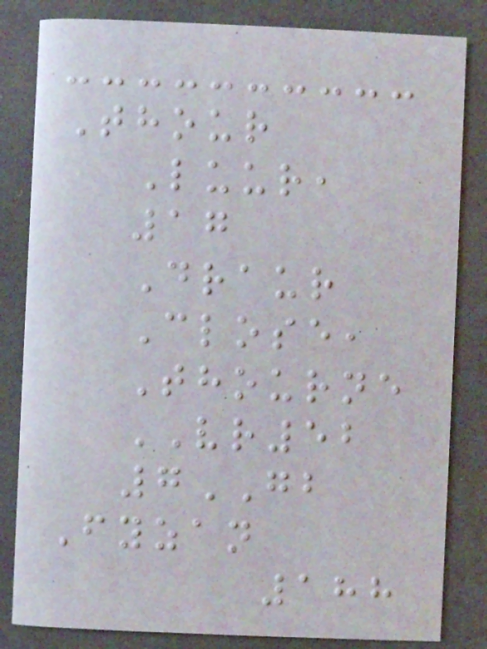Thour
Luur,
17
Draur
Close,
Thourne
VR52
7GB
Fyzan
188
